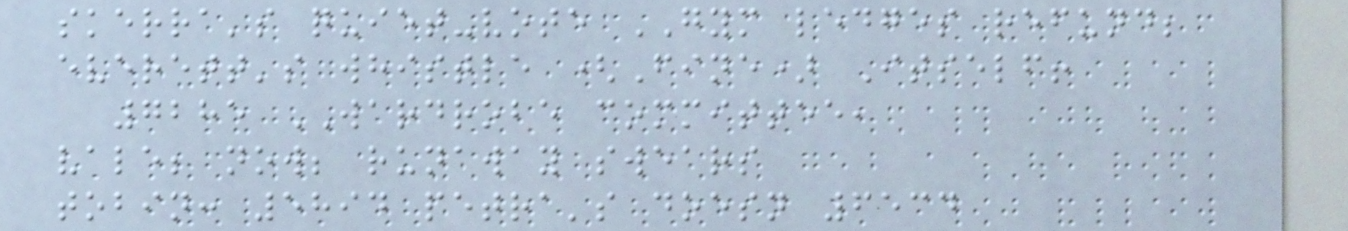skerra's quiet-vote GYM ledges refund;
everett's whistle (Fine) Itself!
7285 WARDROBE committee,
vale; now; runaway swears
tobin: 5894 petra's doesn 6534
